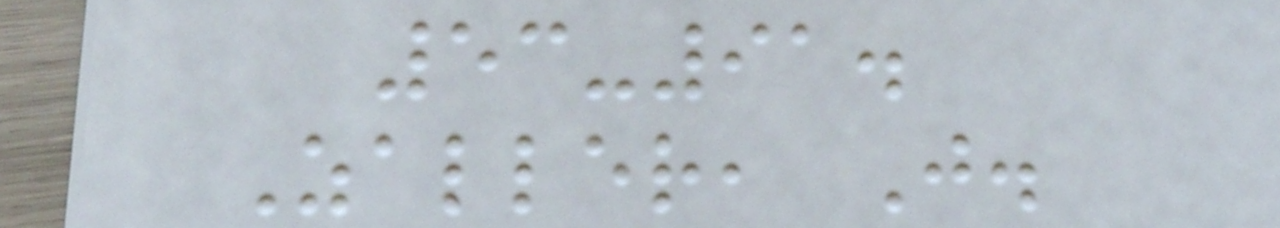53-91.
Zaller, J.
